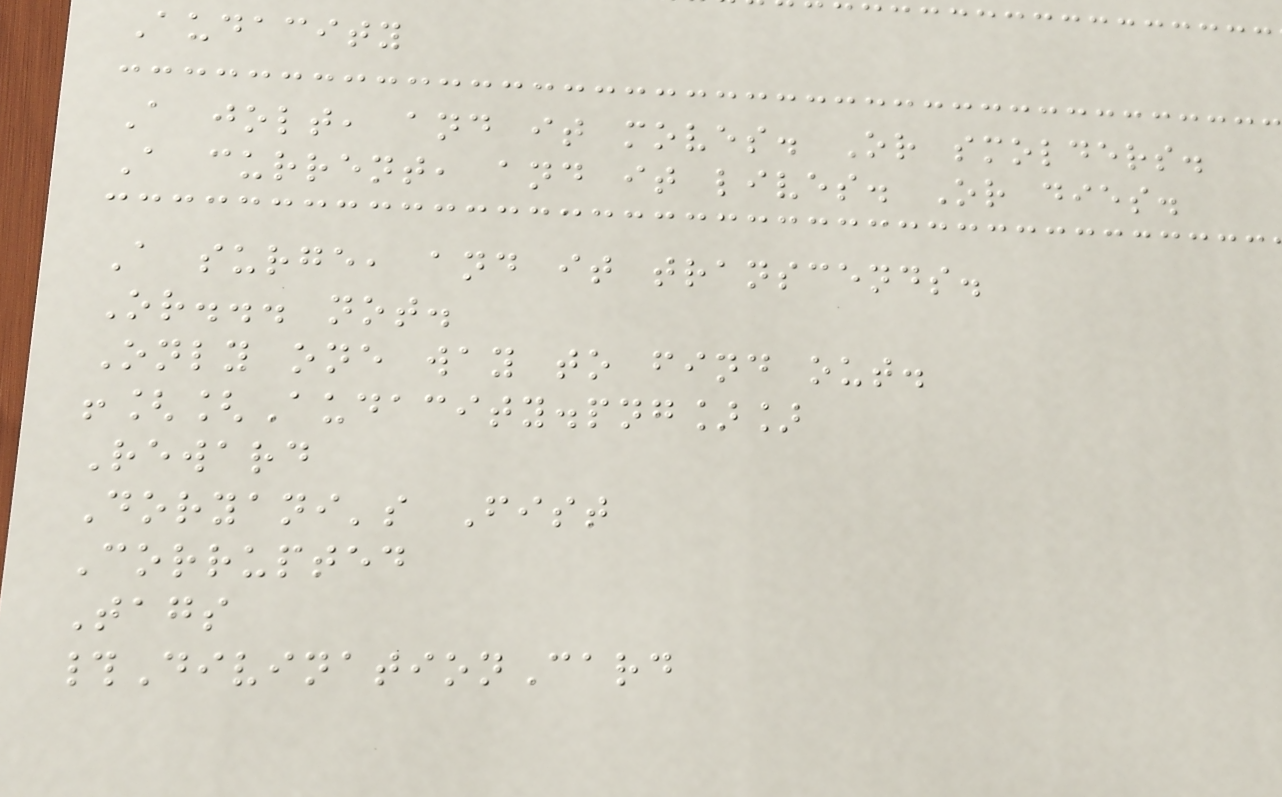Audacity
A jolt, and it moves. Or smolders.
A current, and it lives. Or dies.
A surge, and it transcends.
Or... not.
Only one way to find out.
![[Audacity.png]]
Reward
Doryani's Fist
Corrupted
Tags
#DivinationCard
